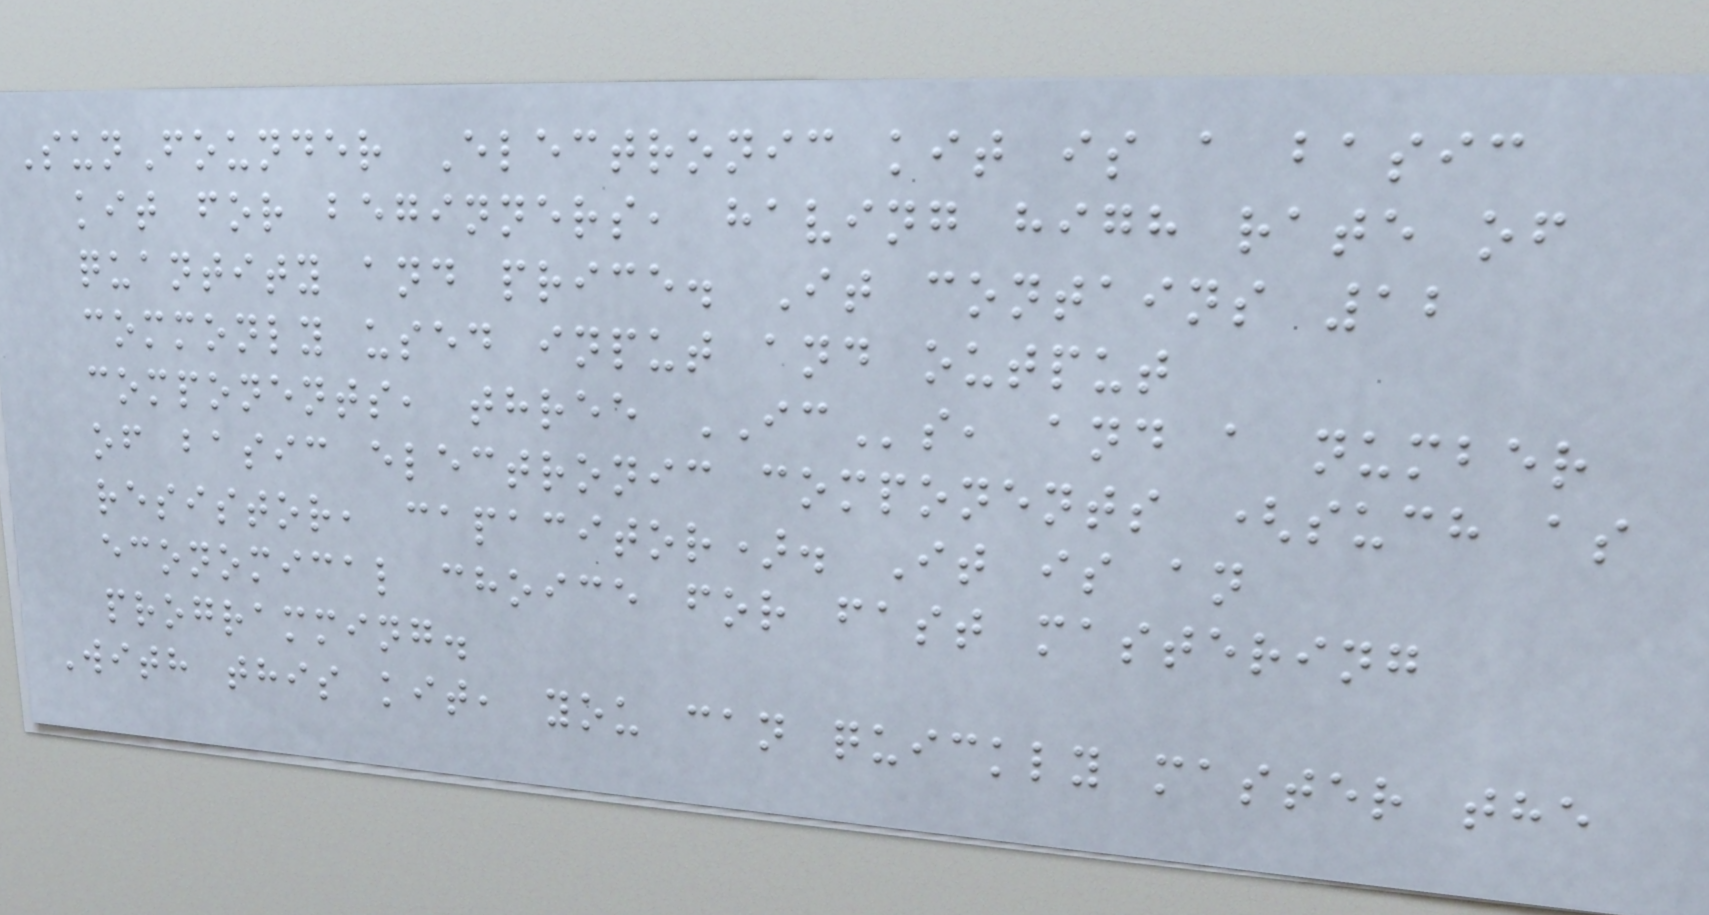SunFounder Electronic kit is a basic
kit for beginners, having high rate of
quantity and price. It contains 12
commonly used input and output
components, three ICs, and a number
of basic electronic components (such as
resistor, capacitor). It is an
economical choice for fast mastering
programming.
With this kit, you can quickly master the
